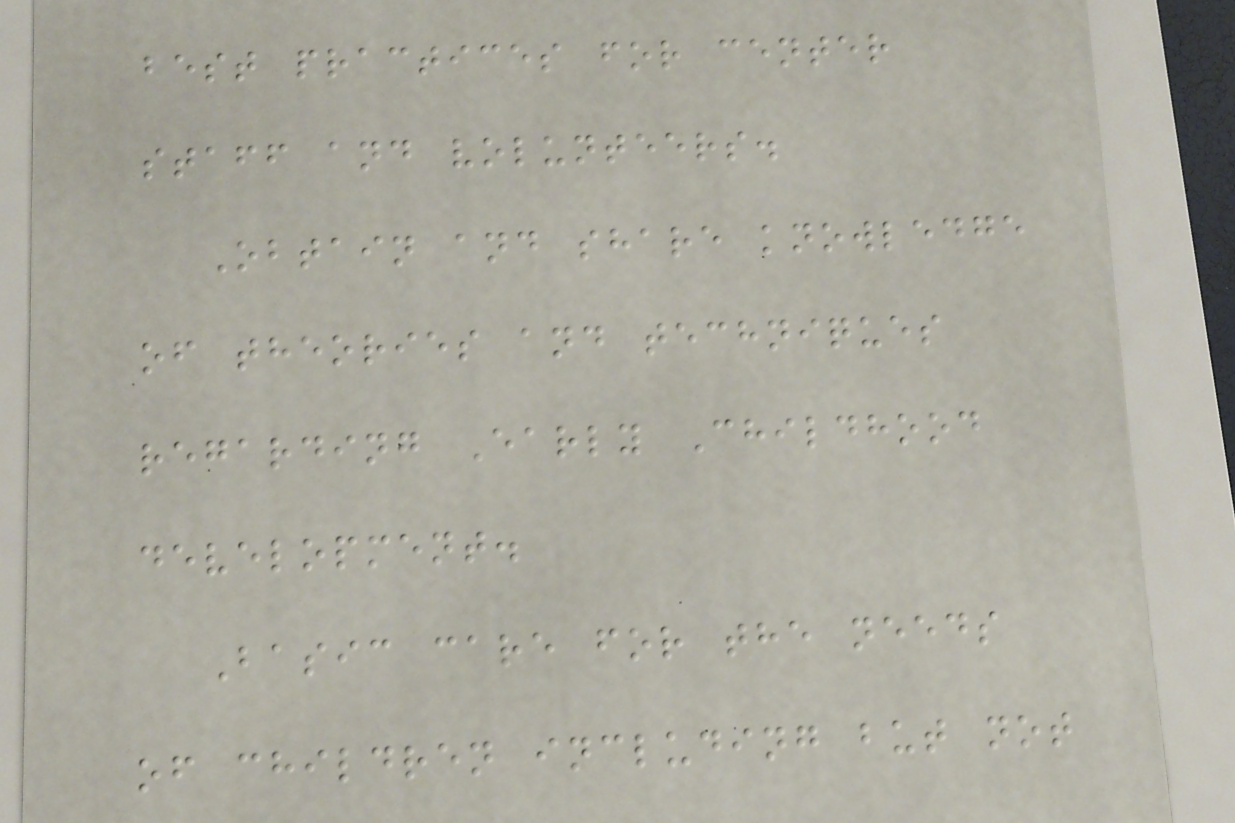best practices for center
staff and volunteers.
Obtain and share knowledge
of theories and techniques
regarding Early Childhood
development.
Basic care for the needs
of children including but not
